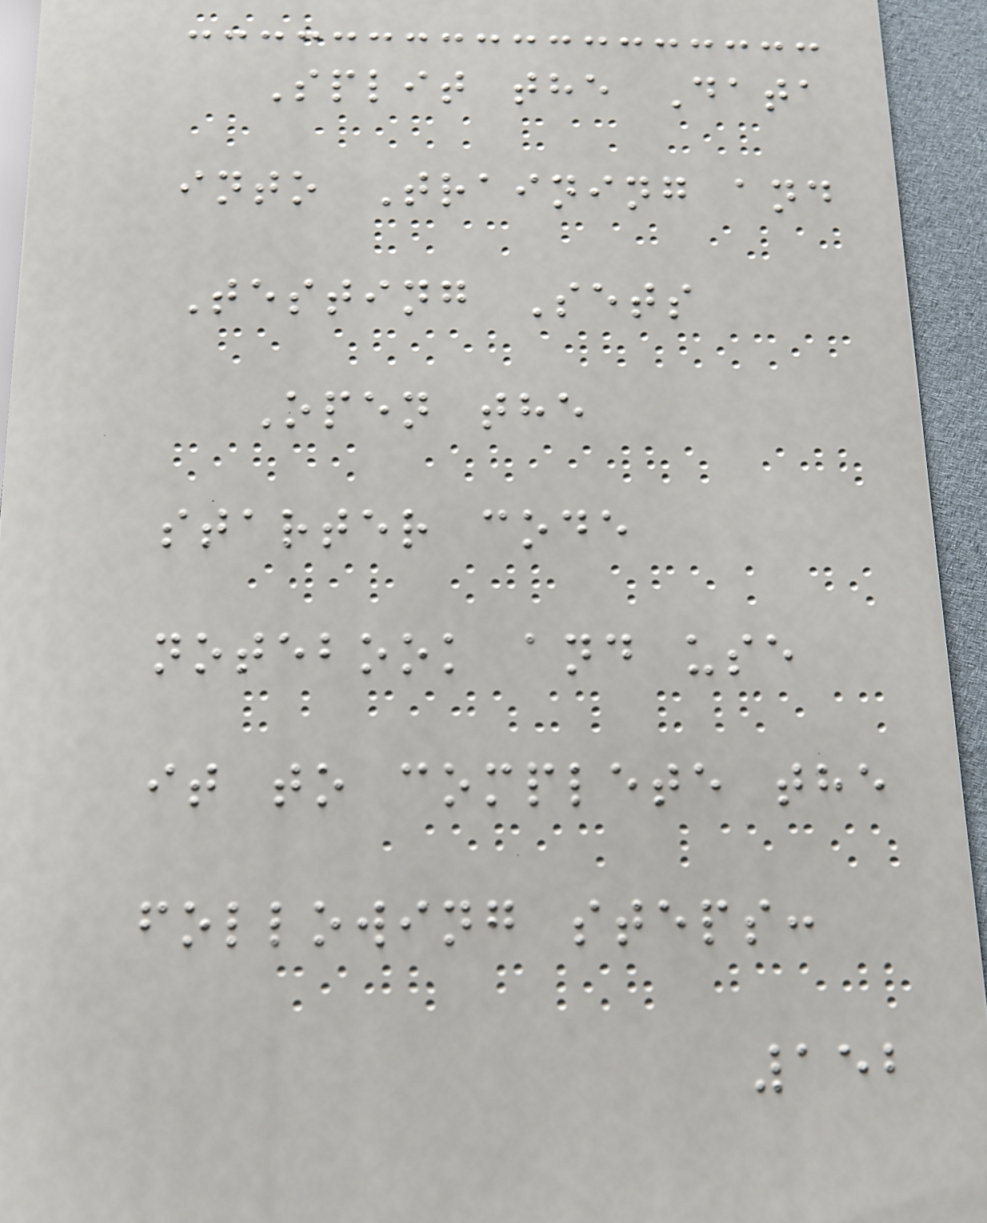Split the Data
into Training and
Testing Sets
Open the
starter code
notebook and use
it to complete the
following steps:
152
